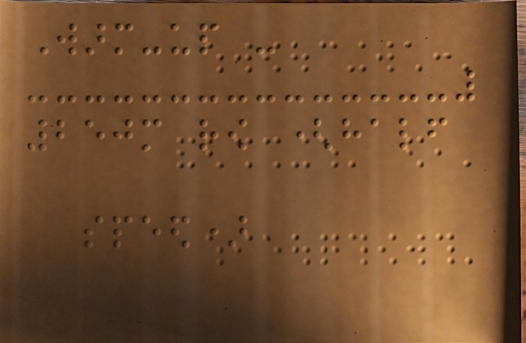Warm-up -
250m row (half
speed)
